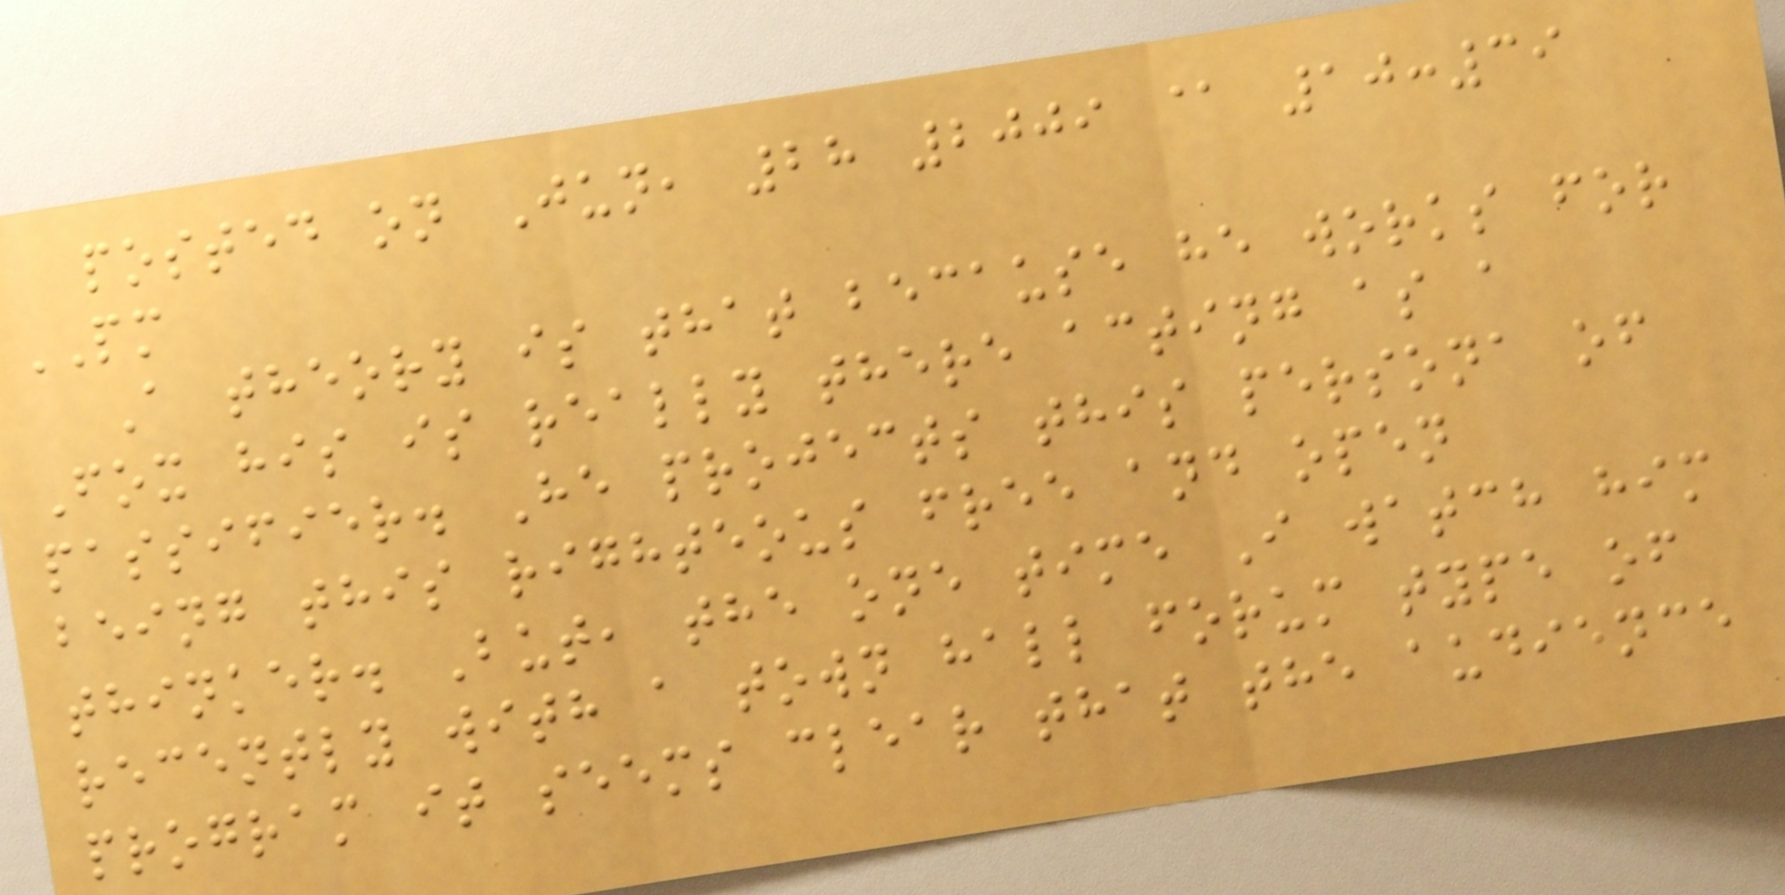posted on Jun, 28 2009 @ 10:39
PM
A theory is that because he works for
Fox his is really there acting as a
passifier. He projects this persona of
being this righteous free and open
thinker. But, the one time I watch him
recently with a town hall forum type of
program it seems clear that the audience
